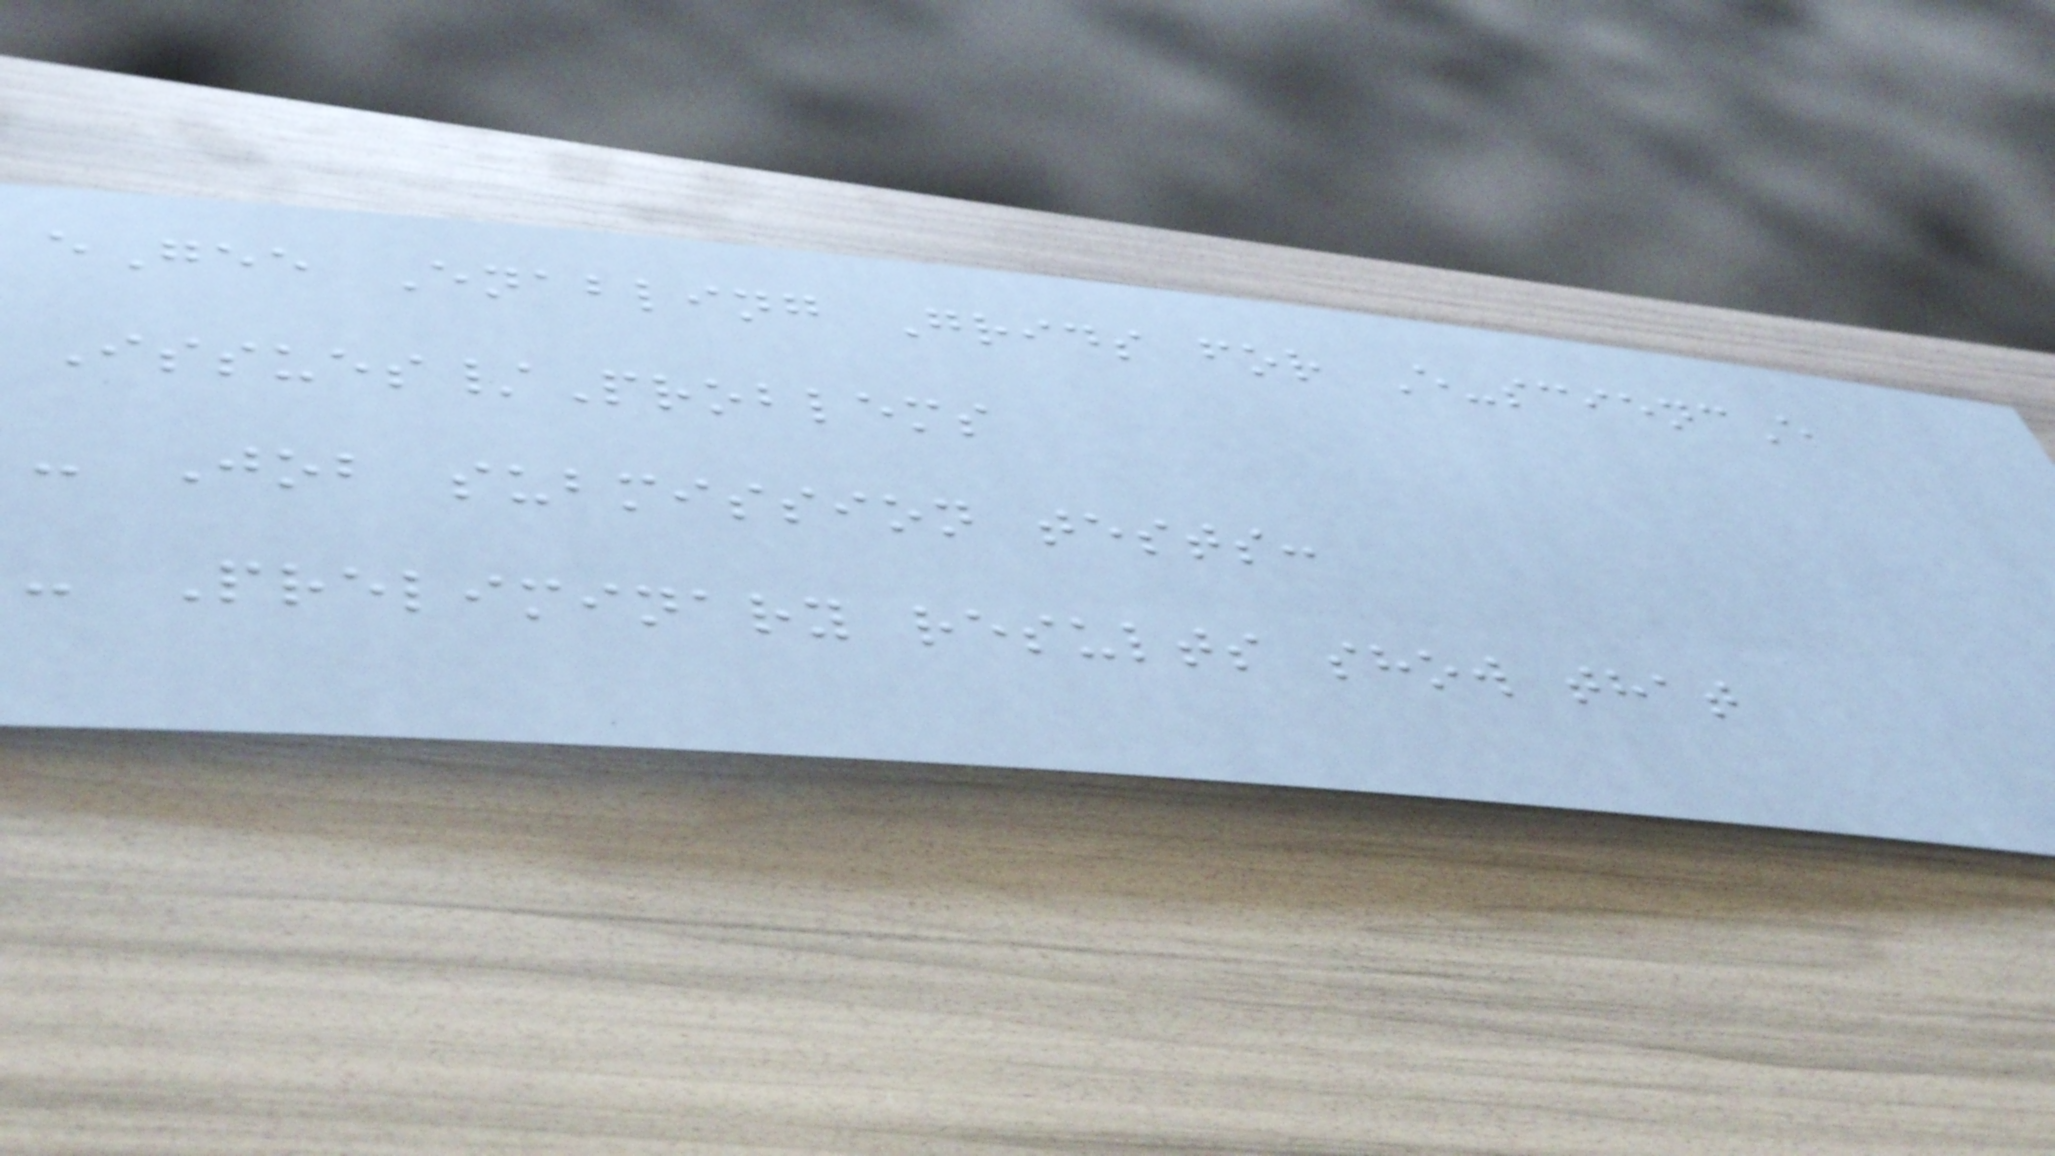eGee Enabling Grids for E-sciencE
Issues/Problems
- Job submission tests:
- Preliminary results show that
